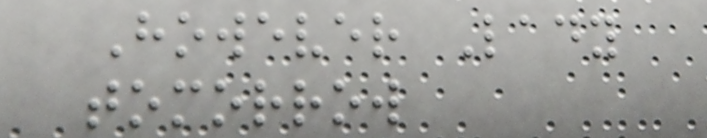However Lady
tomorrow
